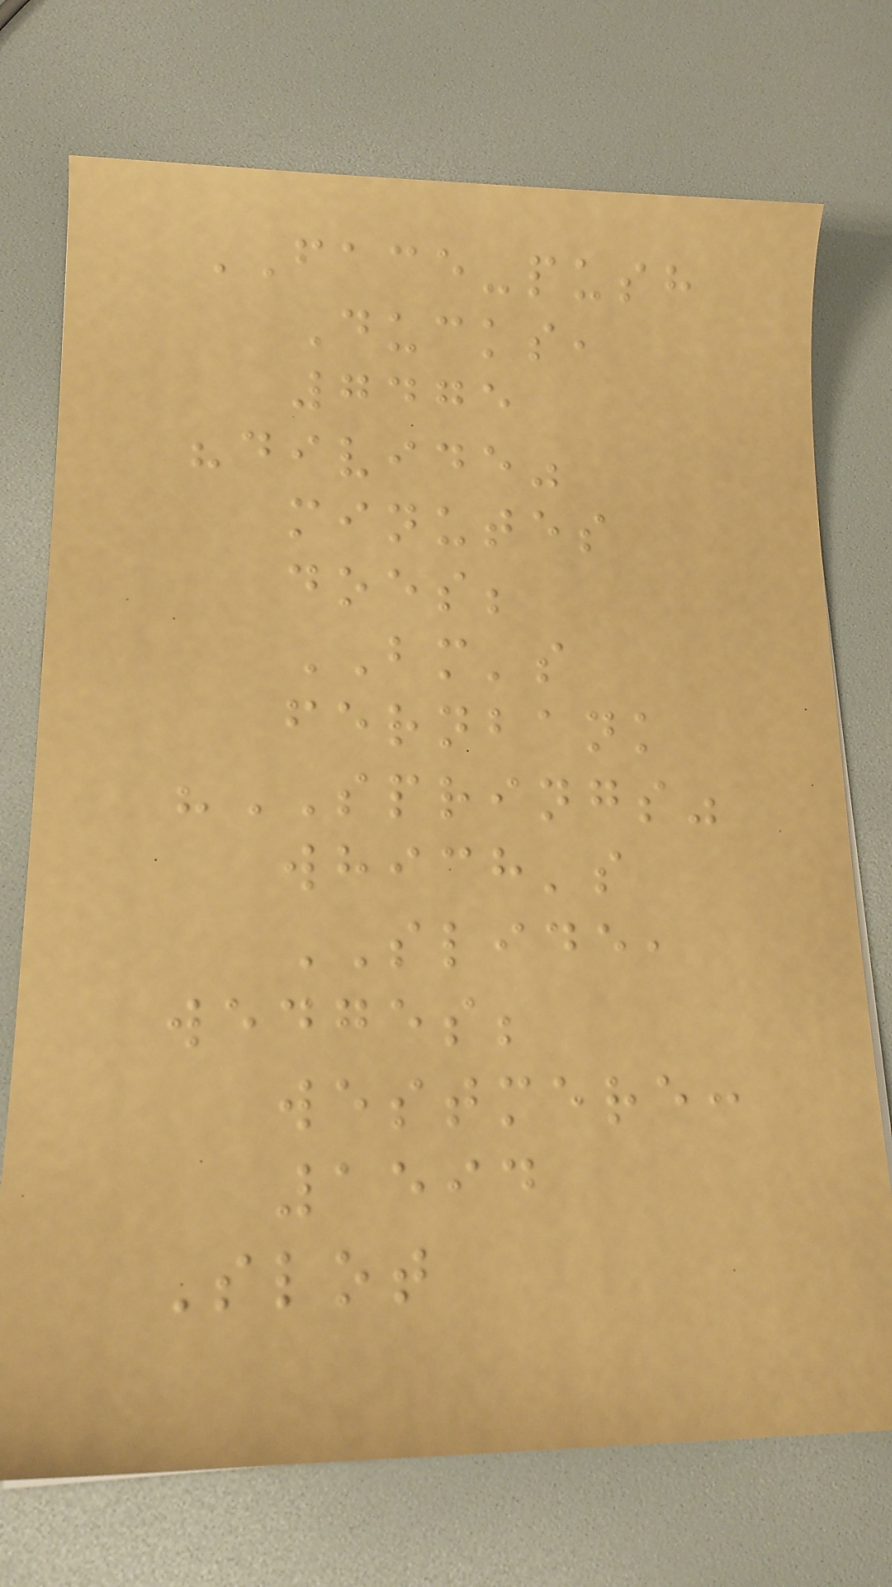FACE-push
Ducks,
7475
"divide"
minutes
does;
BM's
fernbank
"SPRINGS"
which's
SLIDE,
wedges;
westmere:
1594
Slot
